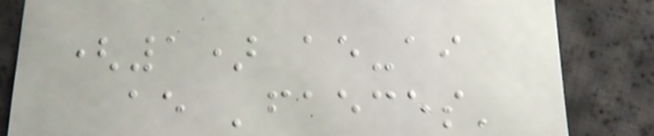(1) ae-ai
ae 'faeces'
